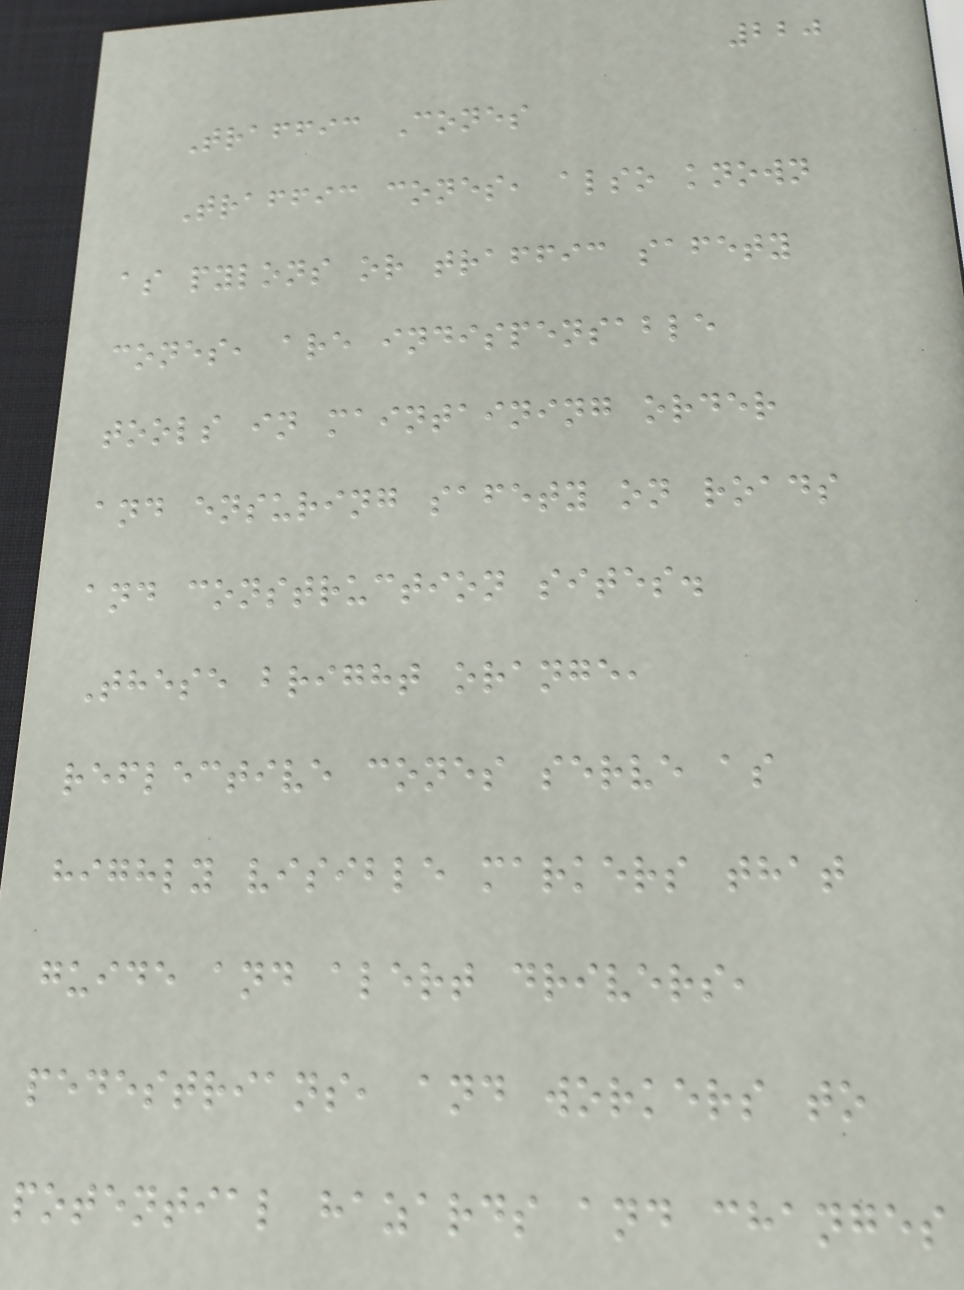220
Traffic Cones
Traffic cones, also known
as pylons or traffic safety
cones, are indispensable
tools in maintaining order
and ensuring safety on roads
and construction sites.
These bright orange,
reflective cones serve as
highly visible markers that
guide and alert drivers,
pedestrians, and workers to
potential hazards and changes
